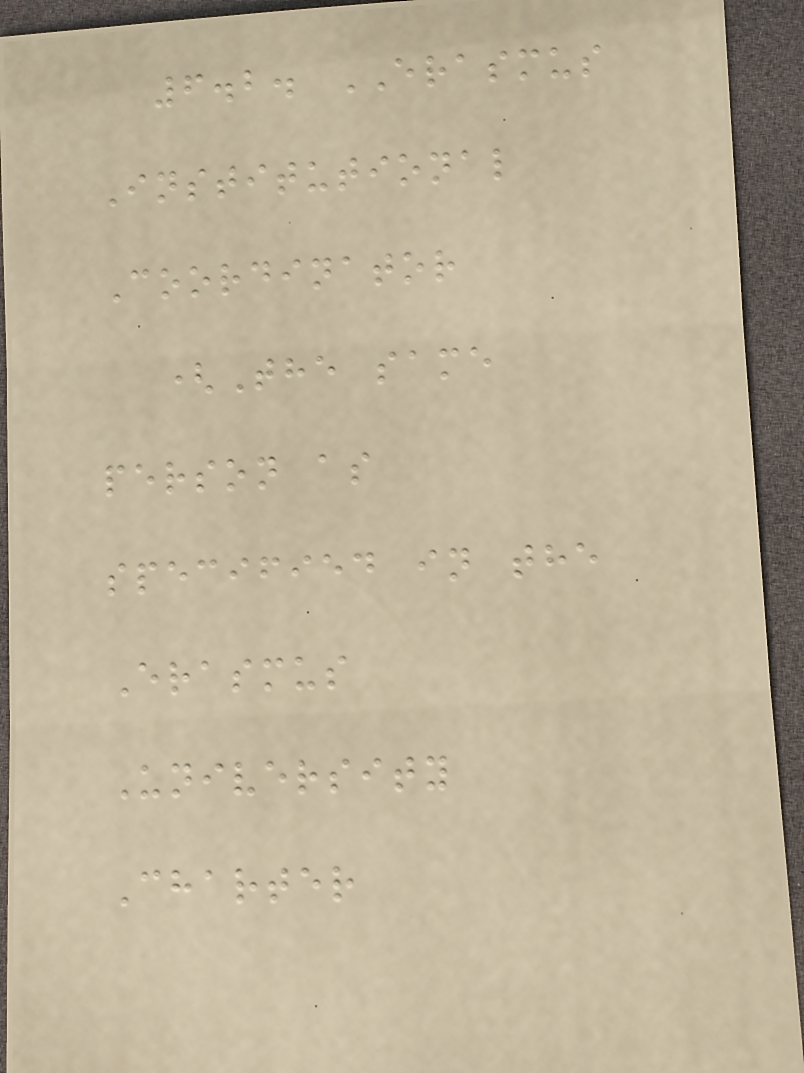6.2. ERASMUS
Institutional
Coordinator
(The same
person as
specified in the
Erasmus
University
Charter
